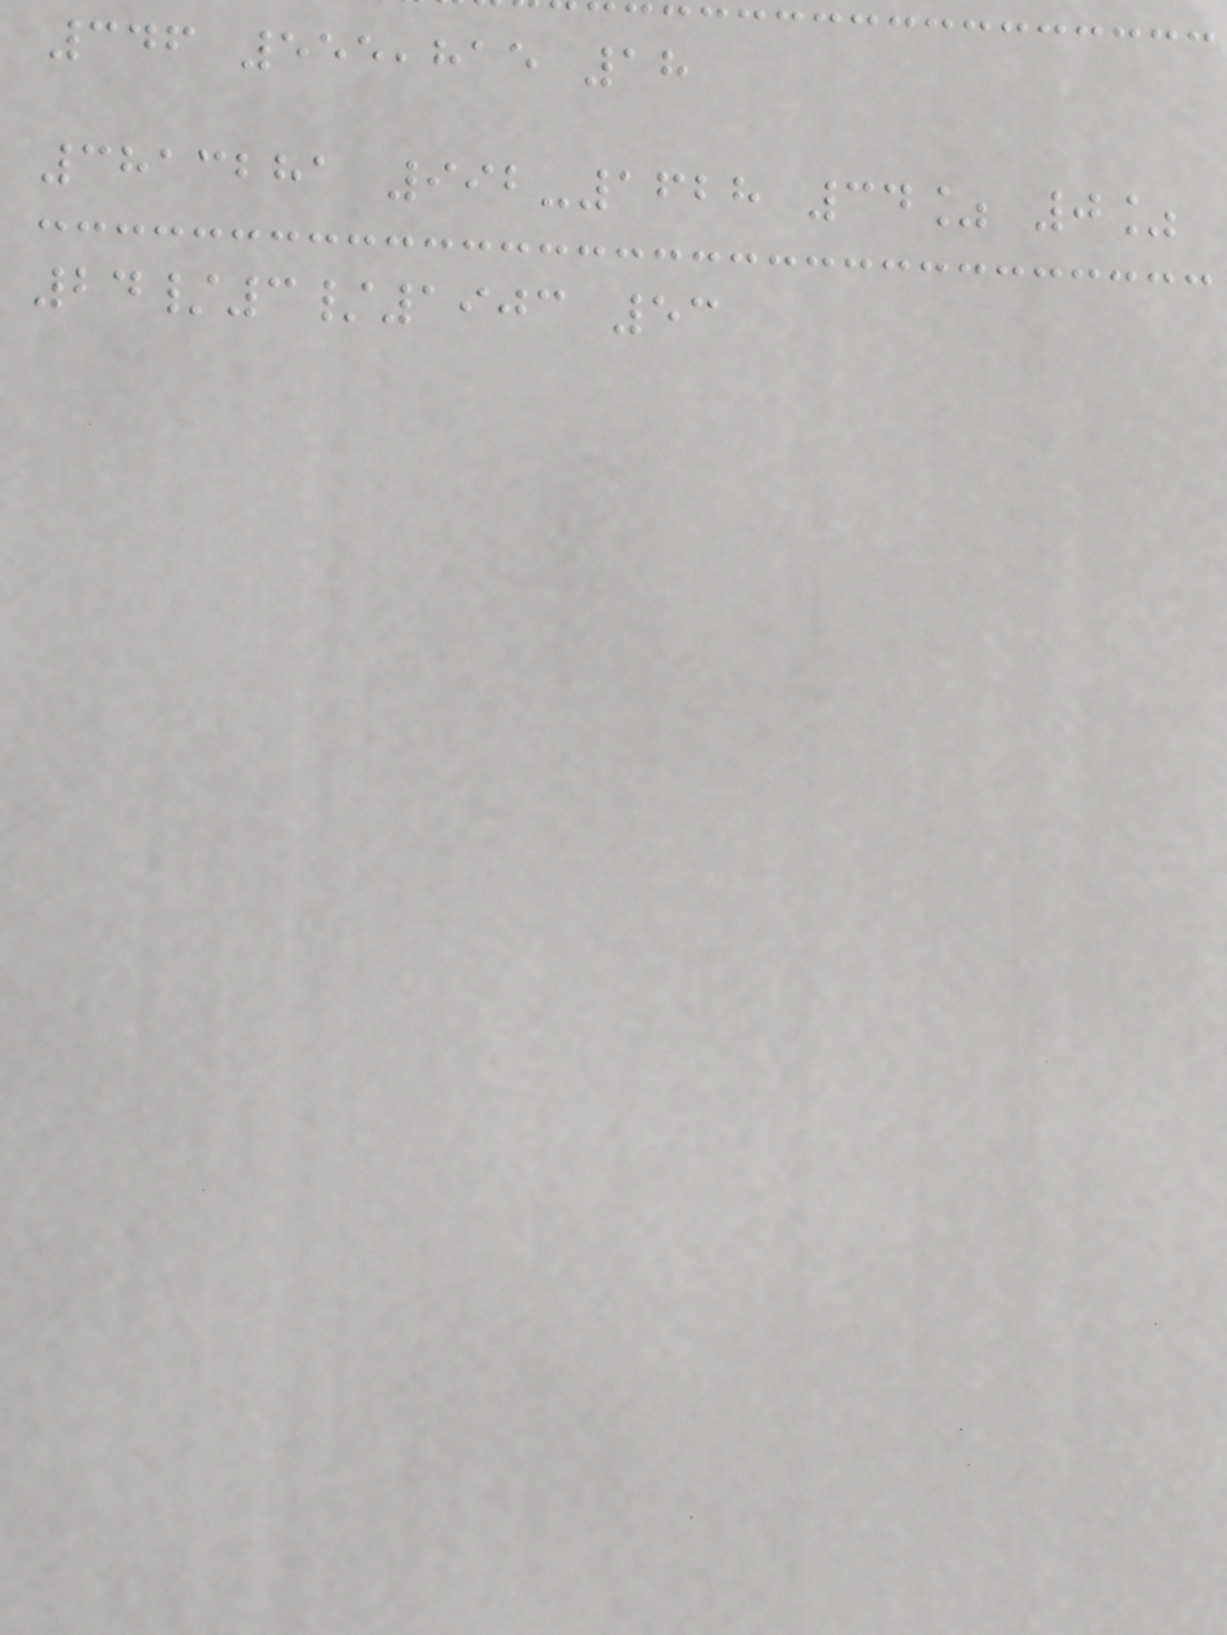346 555,815 18
3813281 992-1628 34% 0%
24/3/1903 53
